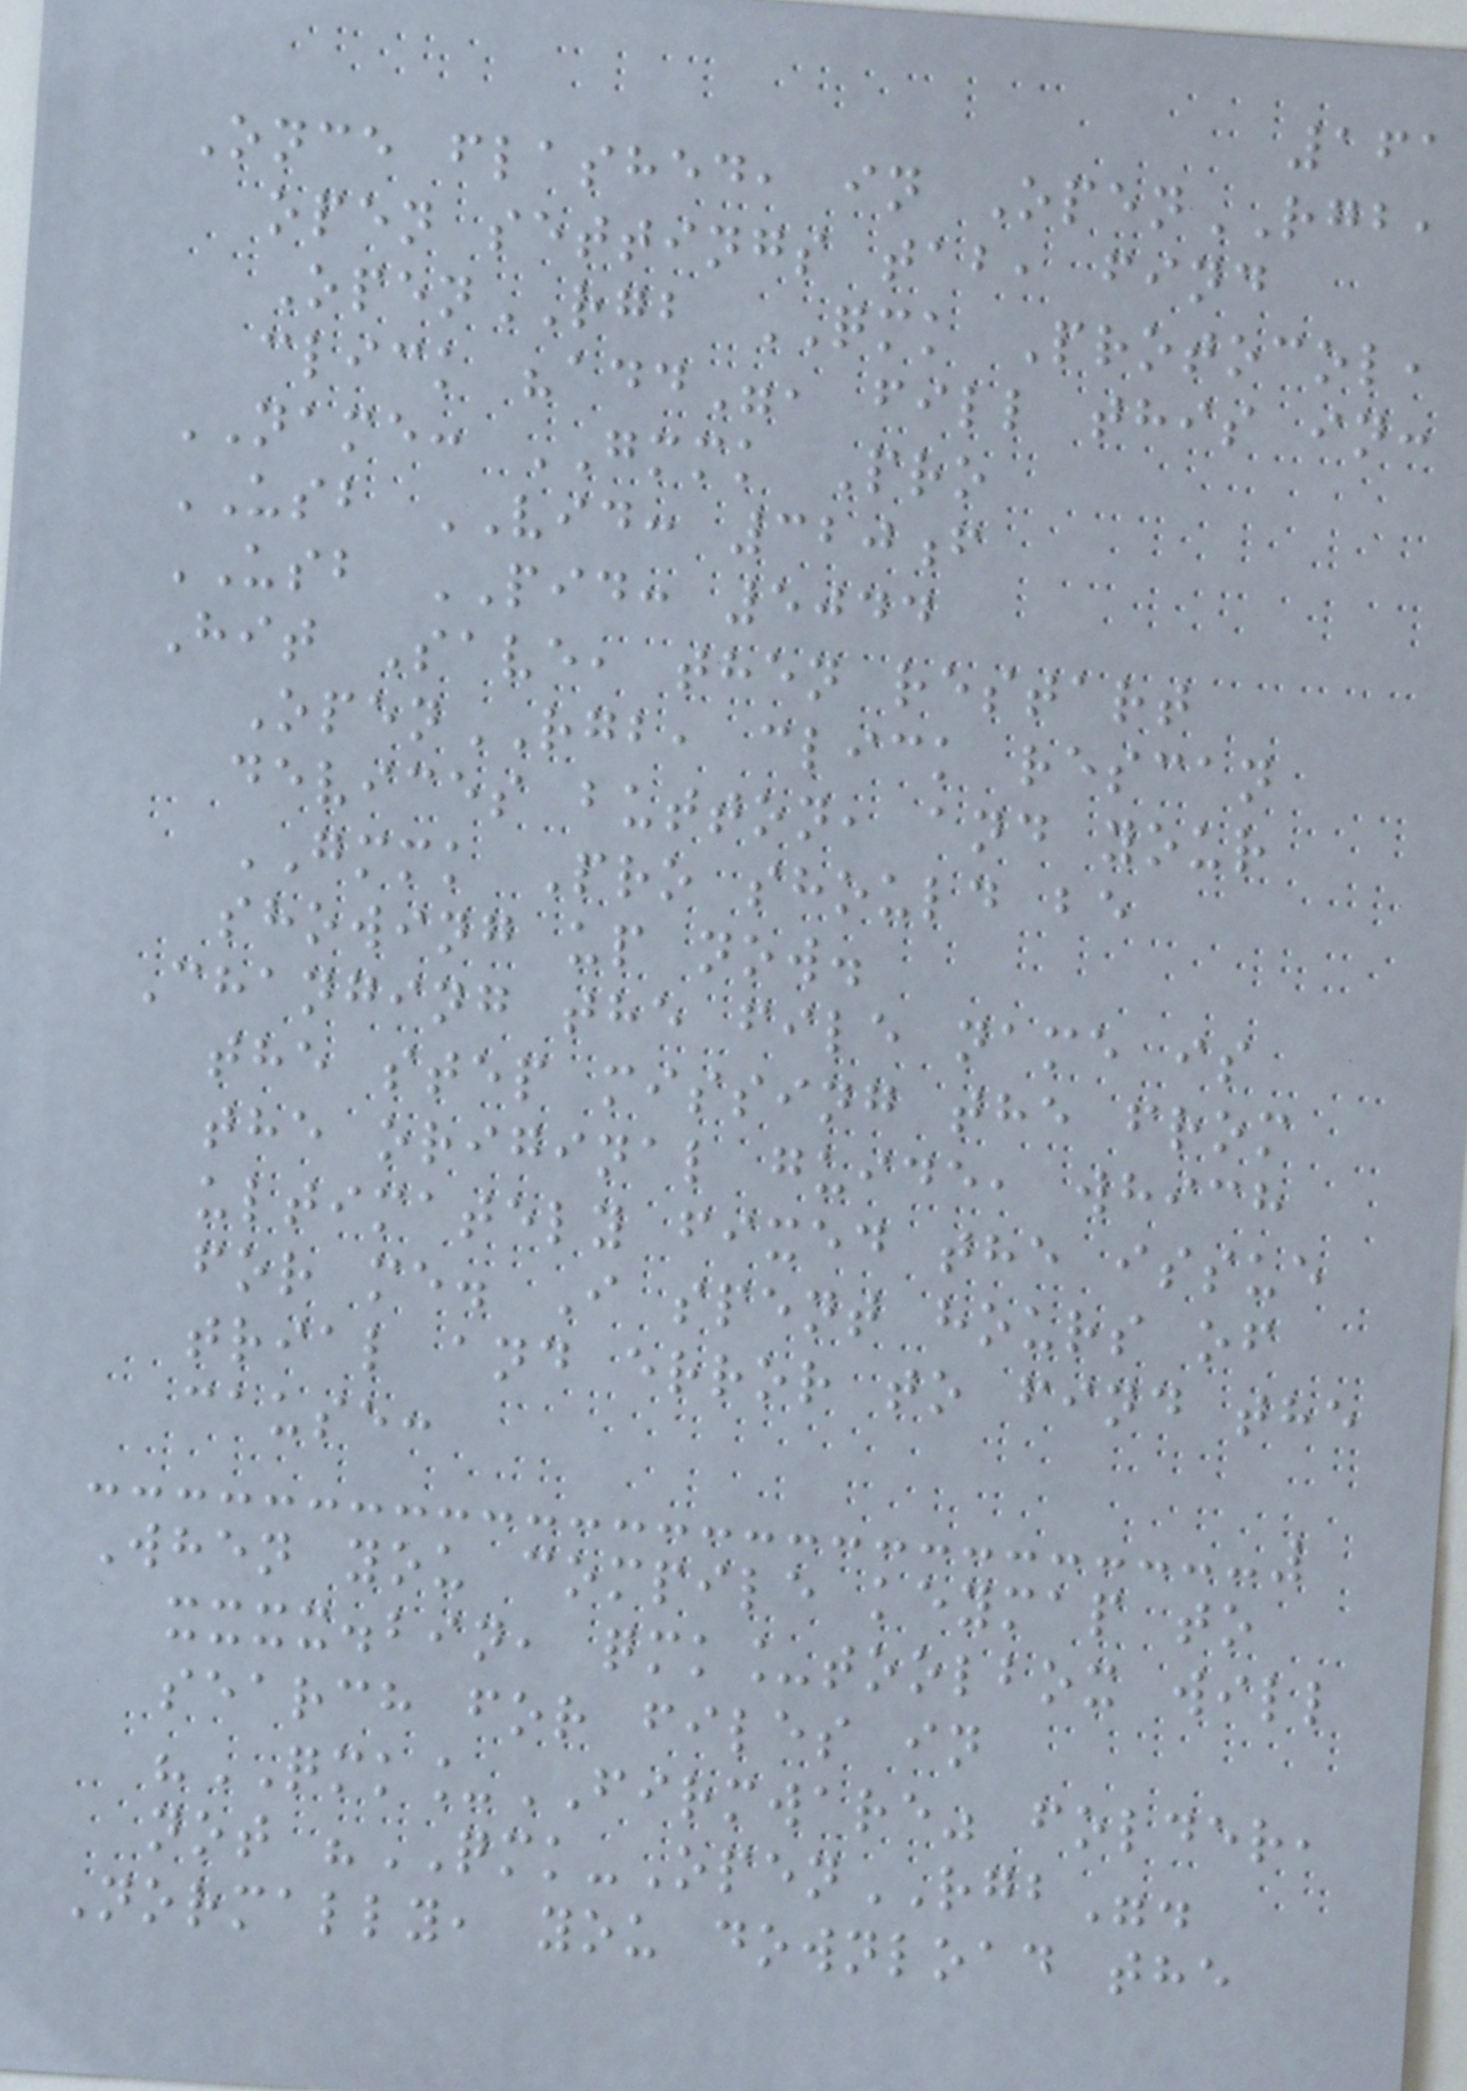161
Once flashed, in OpenRGB,
open settings tab, find
OpenRGB QMK Protocol,
click "add", fill this in:
NAME: GMMK Pro
USB VID: 320f
USB PID: 5044
Hit Save, then restart
OpenRGB, click rescan
devices button, and your
GMMK Pro should be
showing up now.
Changing the file name is
the step missing the from
the original guide, which
ultimately fixed the issue
for me. I spent hours of
trial and error to find the
cause:
When you compile keymap to
xxxx.bin, qmk_toolbox will
search for files in
"QMK_FIRMWARE" folder,
not "QMK-OpenRGB".
Normally, you download the
